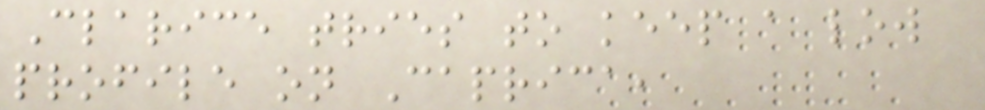Clarice tries to keep a low
profile on Caprica,
